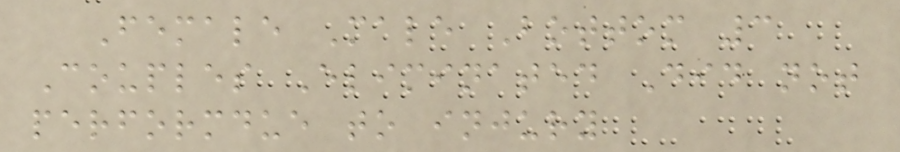Female Male Bottom 3
Couples Eliminated Did not
performdue to injury
